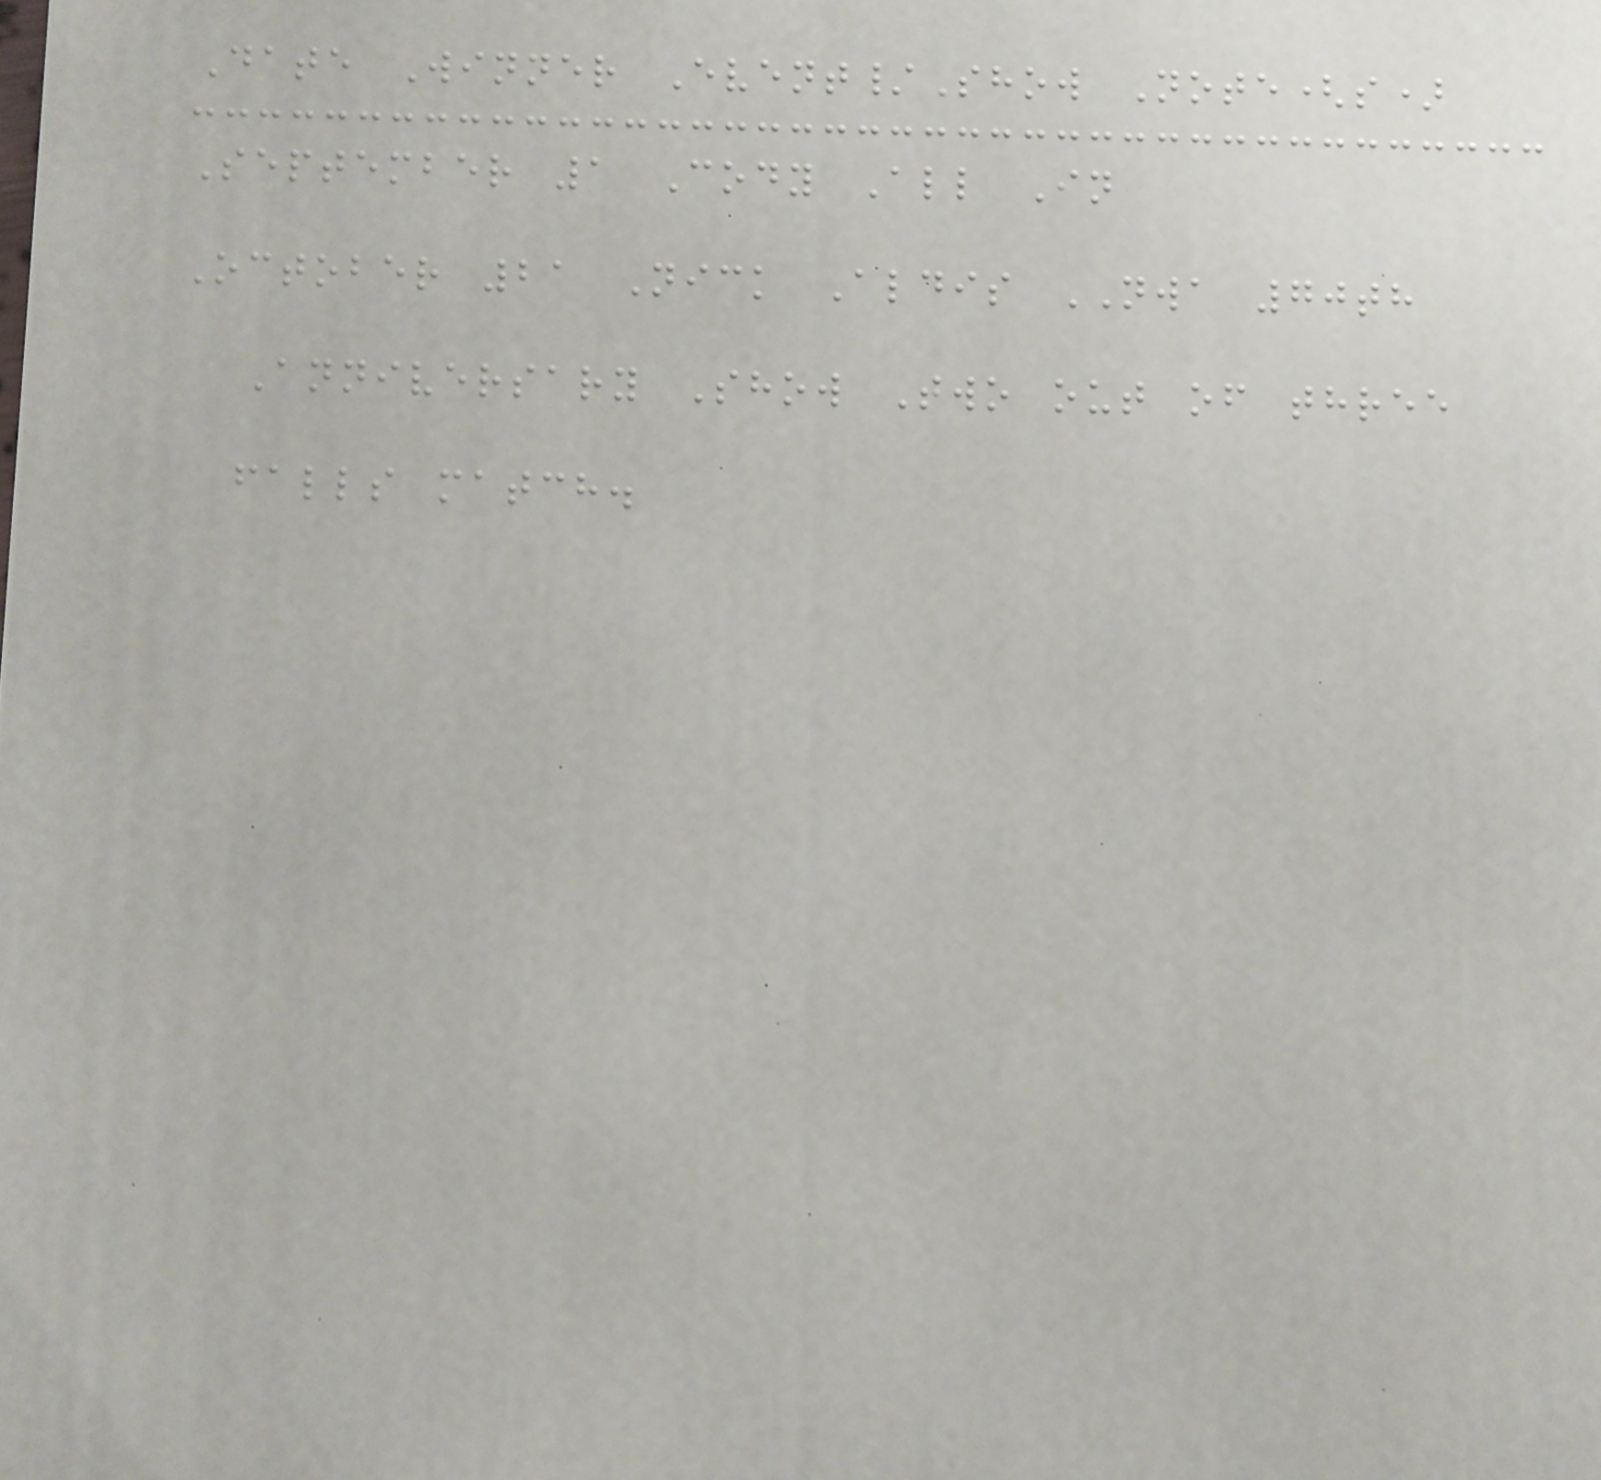Date Winner Event/Show Note(s)
September 1 Cody All In
October 21 Nick Aldis NWA 70th
Anniversary Show Two out of three
falls match.
